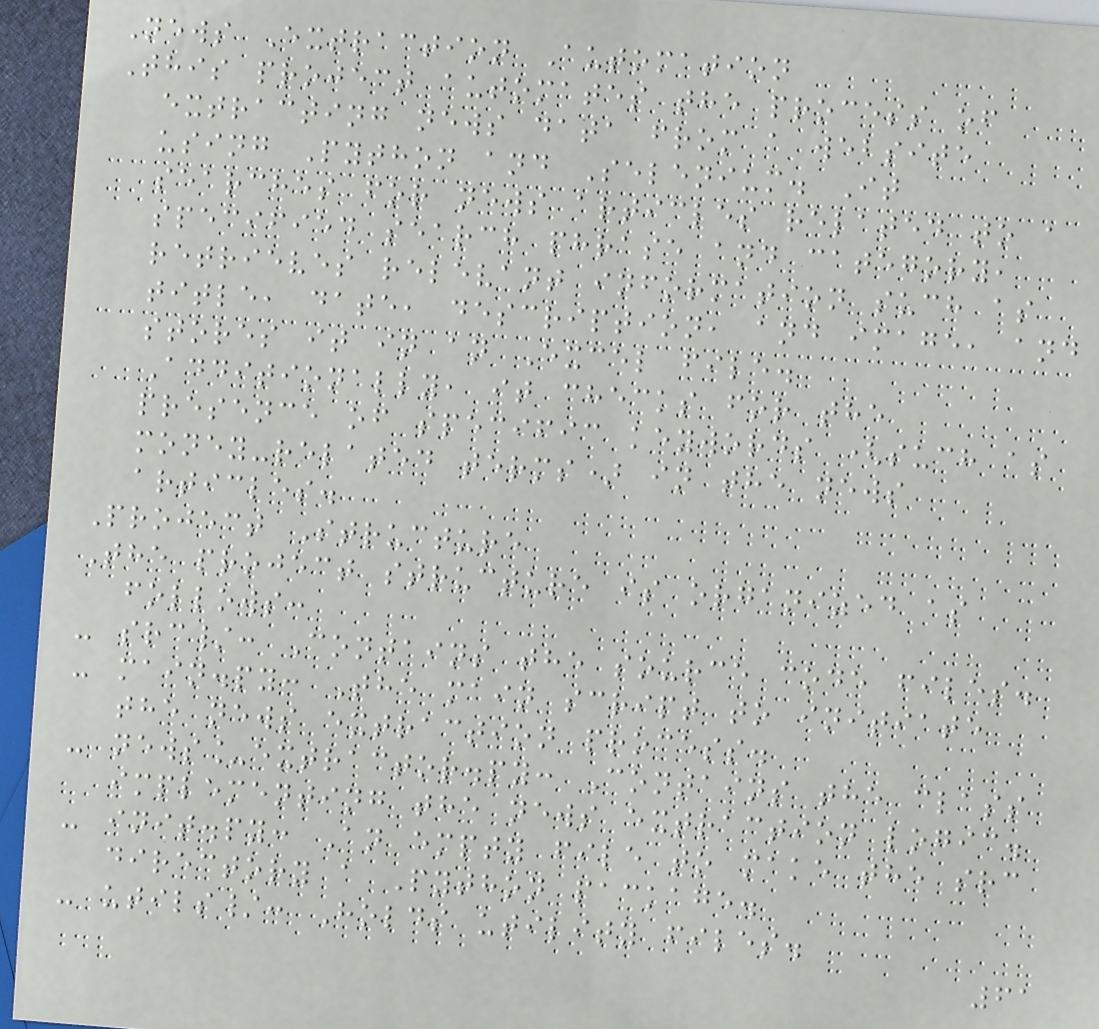News Extraction Automation
This project automates the process of
extracting news data from a website
using Python and Selenium. It
searches for news articles related to a
specified search phrase and category,
retrieves relevant information such as
title, date, description, and image, and
stores it in an Excel file.
Additionally, it checks for the
presence of specific keywords (such as
money-related terms) in the news
articles.
Project Structure
The project structure is organized as
follows:
- src/: Contains the source code files.
- main.py: The main script to initiate
the news extraction process.
- news_extractor.py: Contains the class
implementing the news extraction logic.
- init.py: An empty file to make the src
directory a Python package.
- utils/: Holds utility files.
61
